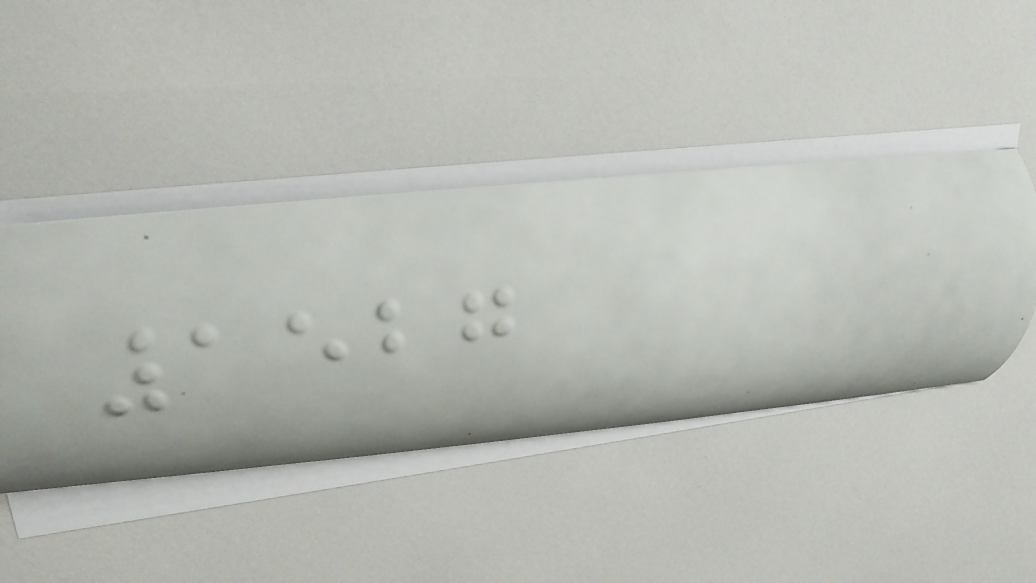1527
